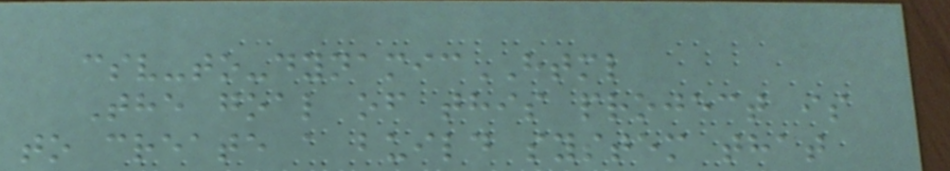csv-to-dynamicHTML
The goal of this project is
to create a build system that
